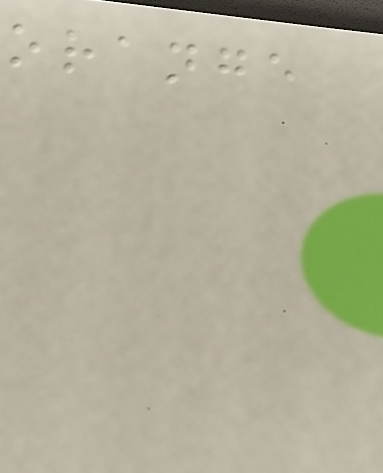orange
